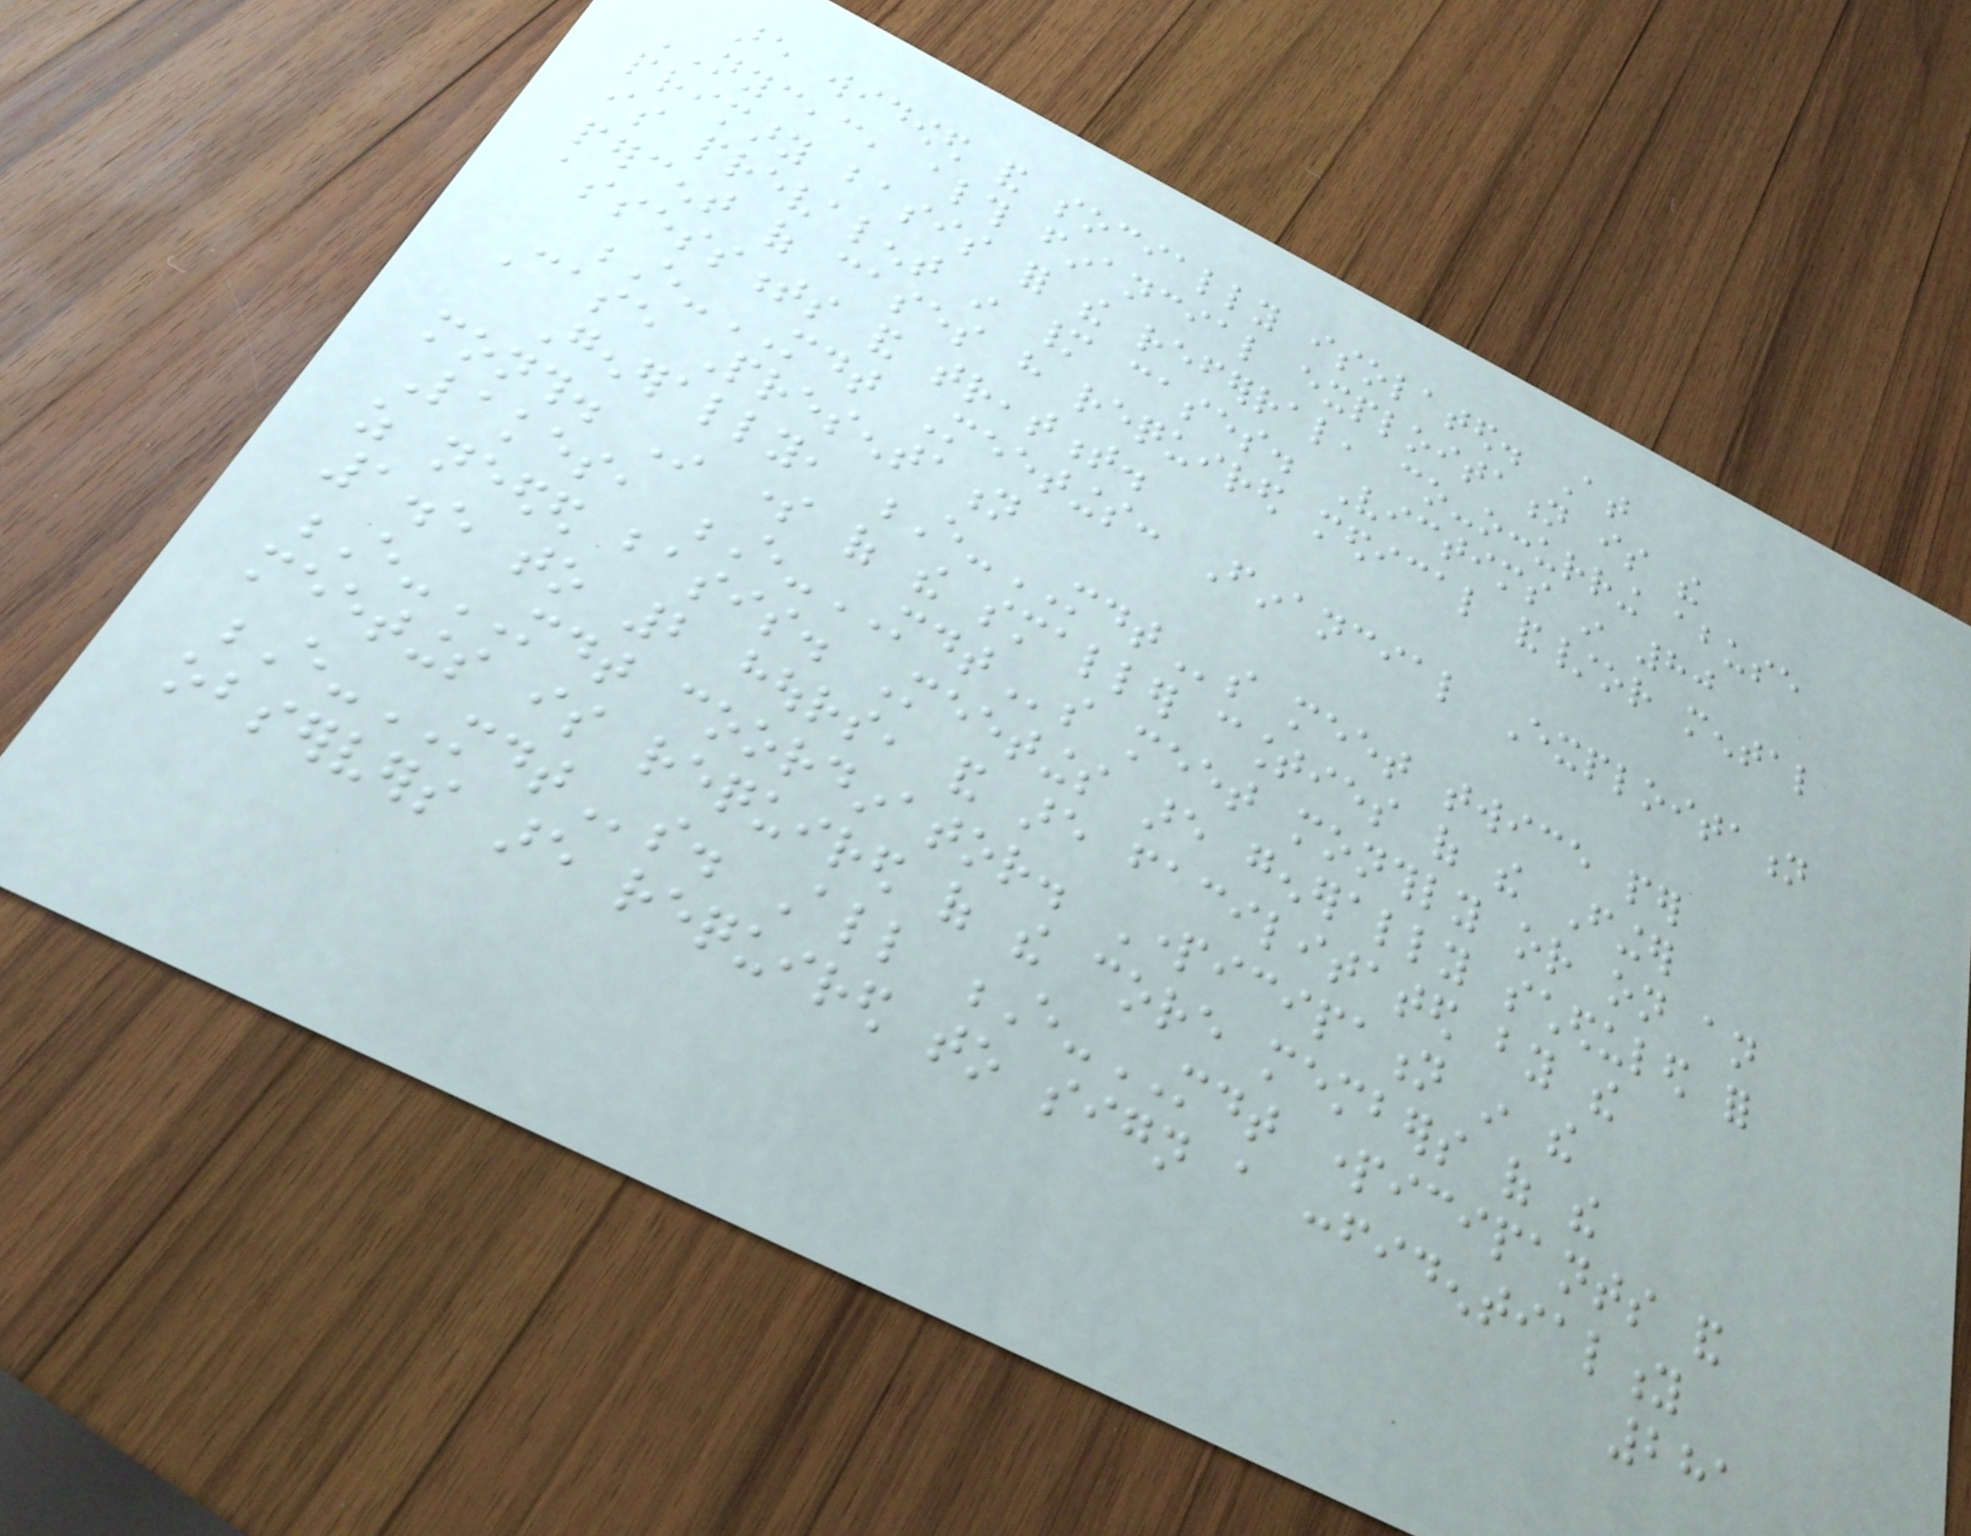are widowed and socially isolated. At
NYCEAC, although financial exploitation is the
primary basis for the referral, co-occurring abuse
is prevalent in many cases. Victims in 80
percent of cases have required medical and/or mental
assessments and treatment.
E-MDT Meetings: Financial Exploitation
Case Presentation
Generally, E-MDTs meet twice per
month. In some of the smaller counties of the Finger
Lakes, E-MDTs meet monthly or on an
as needed basis. Meetings are generally scheduled for
1.5 to 2 hours, and are facilitated by the
E-MDT coordinator. Participation in the
meetings is required of the core members of the
E-MDTs. All E-MDT participants and
observers are required to sign a confidentiality
281
